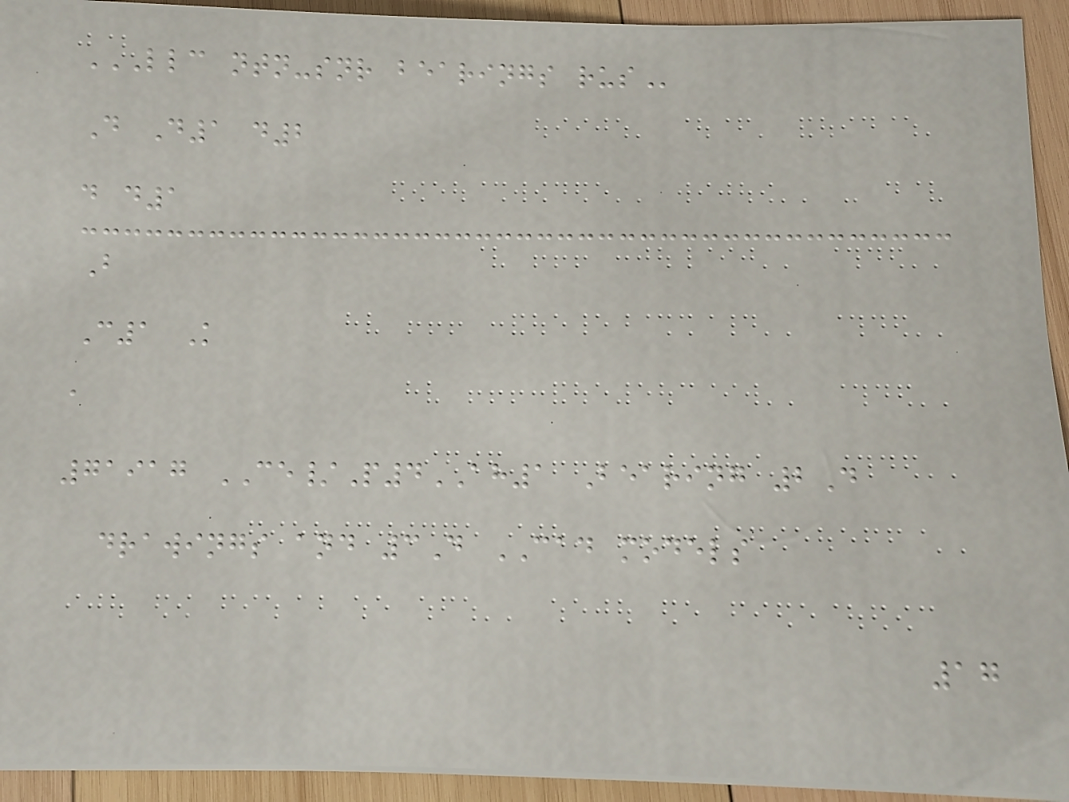LLC NTN-SNR BEARINGS RUS
D D1 d2
d d1
B
C1 K
a
71917 CE/P4AH1 Bearing 2D
drawings and 3D CAD models
17
